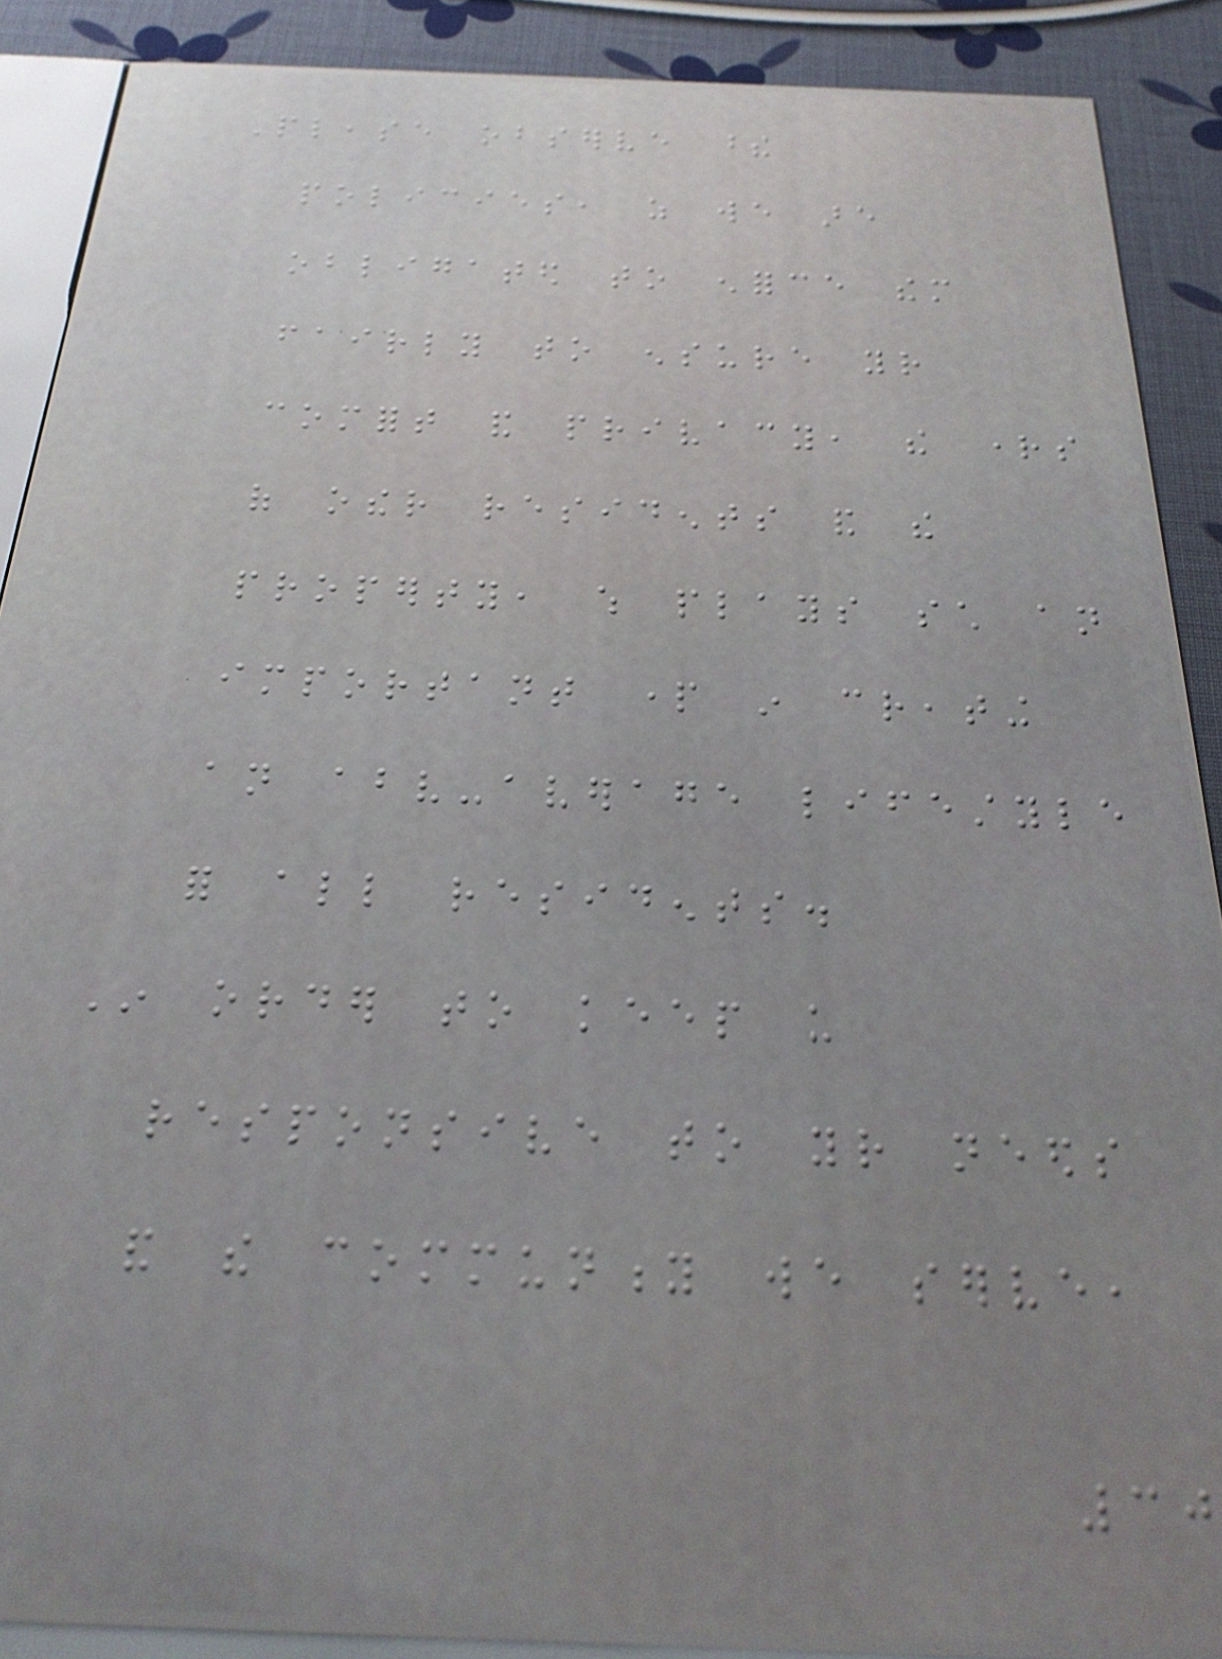Please observe these
policies, as we are
obligated to enforce them
fairly to ensure your
comfort and privacy, the rights
of other residents and the
property, which plays such an
important part in creating
an above-average lifestyle
for all residents.
In order to keep us
responsive to your needs
and the community we serve,
30
